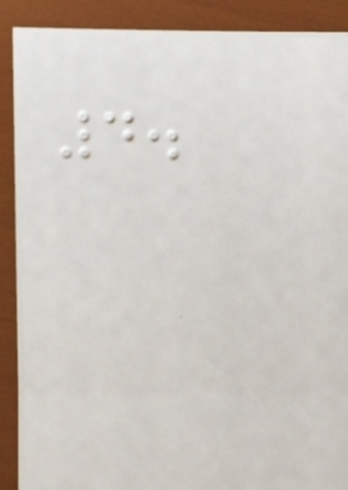4.
